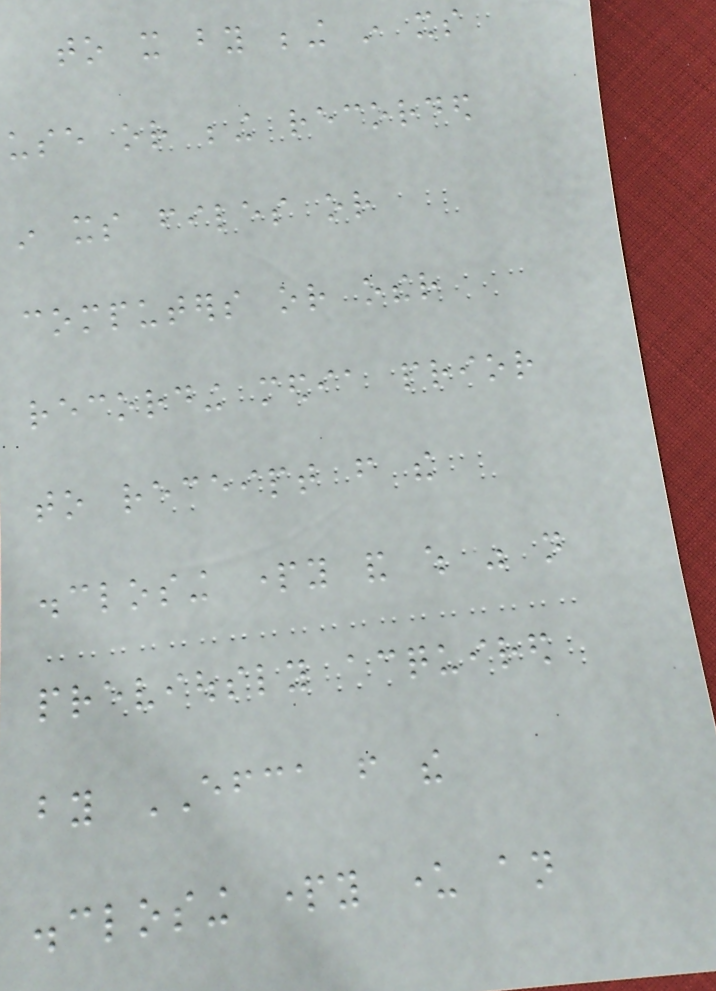to it by being in its
use or being recorded
in its files or
computers or other
recording media prior
to receipt from the
disclosing party and which was not
previously acquired
by EFCA from the
disclosing party under an
